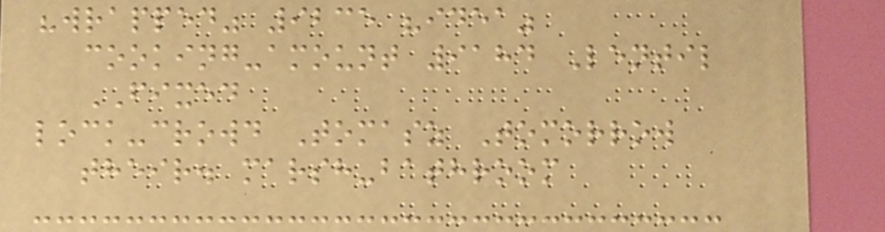"wrapped" 9235 "idea"
cooking-amount 9184 Lentil
FIXED
lock-crowd Tomasz Tomorrow
their. marsh-bathroom
